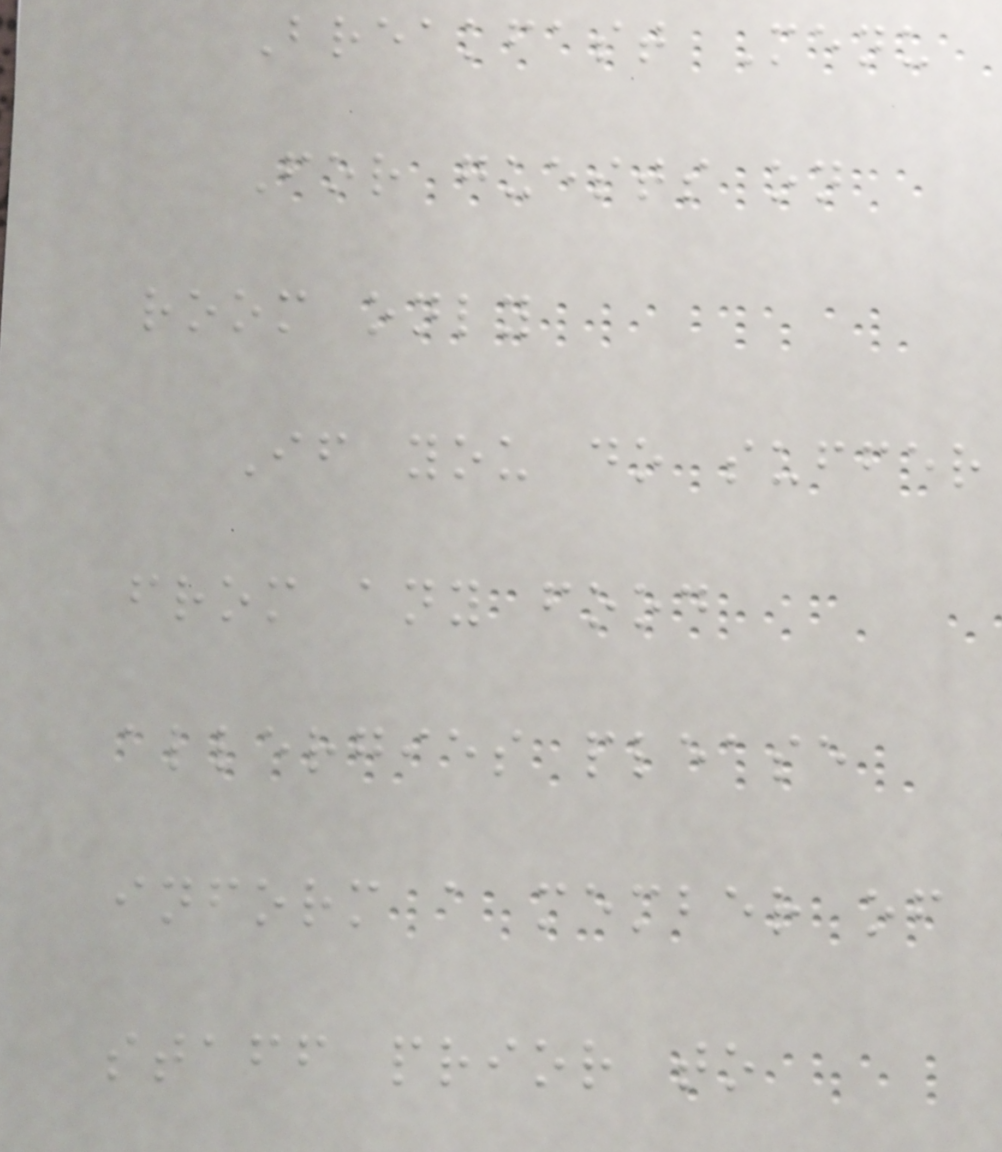Breakfast Menu
For guests on
room only
If you do suffer
from any food
allergies please
inform a member of
staff prior to
